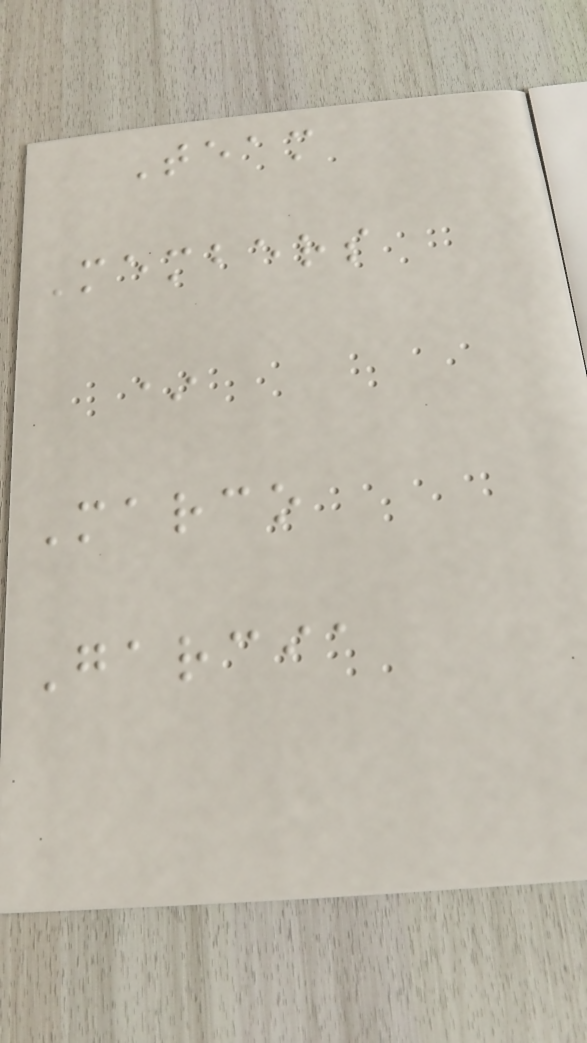Team
Members
*
Marco
Garcia
